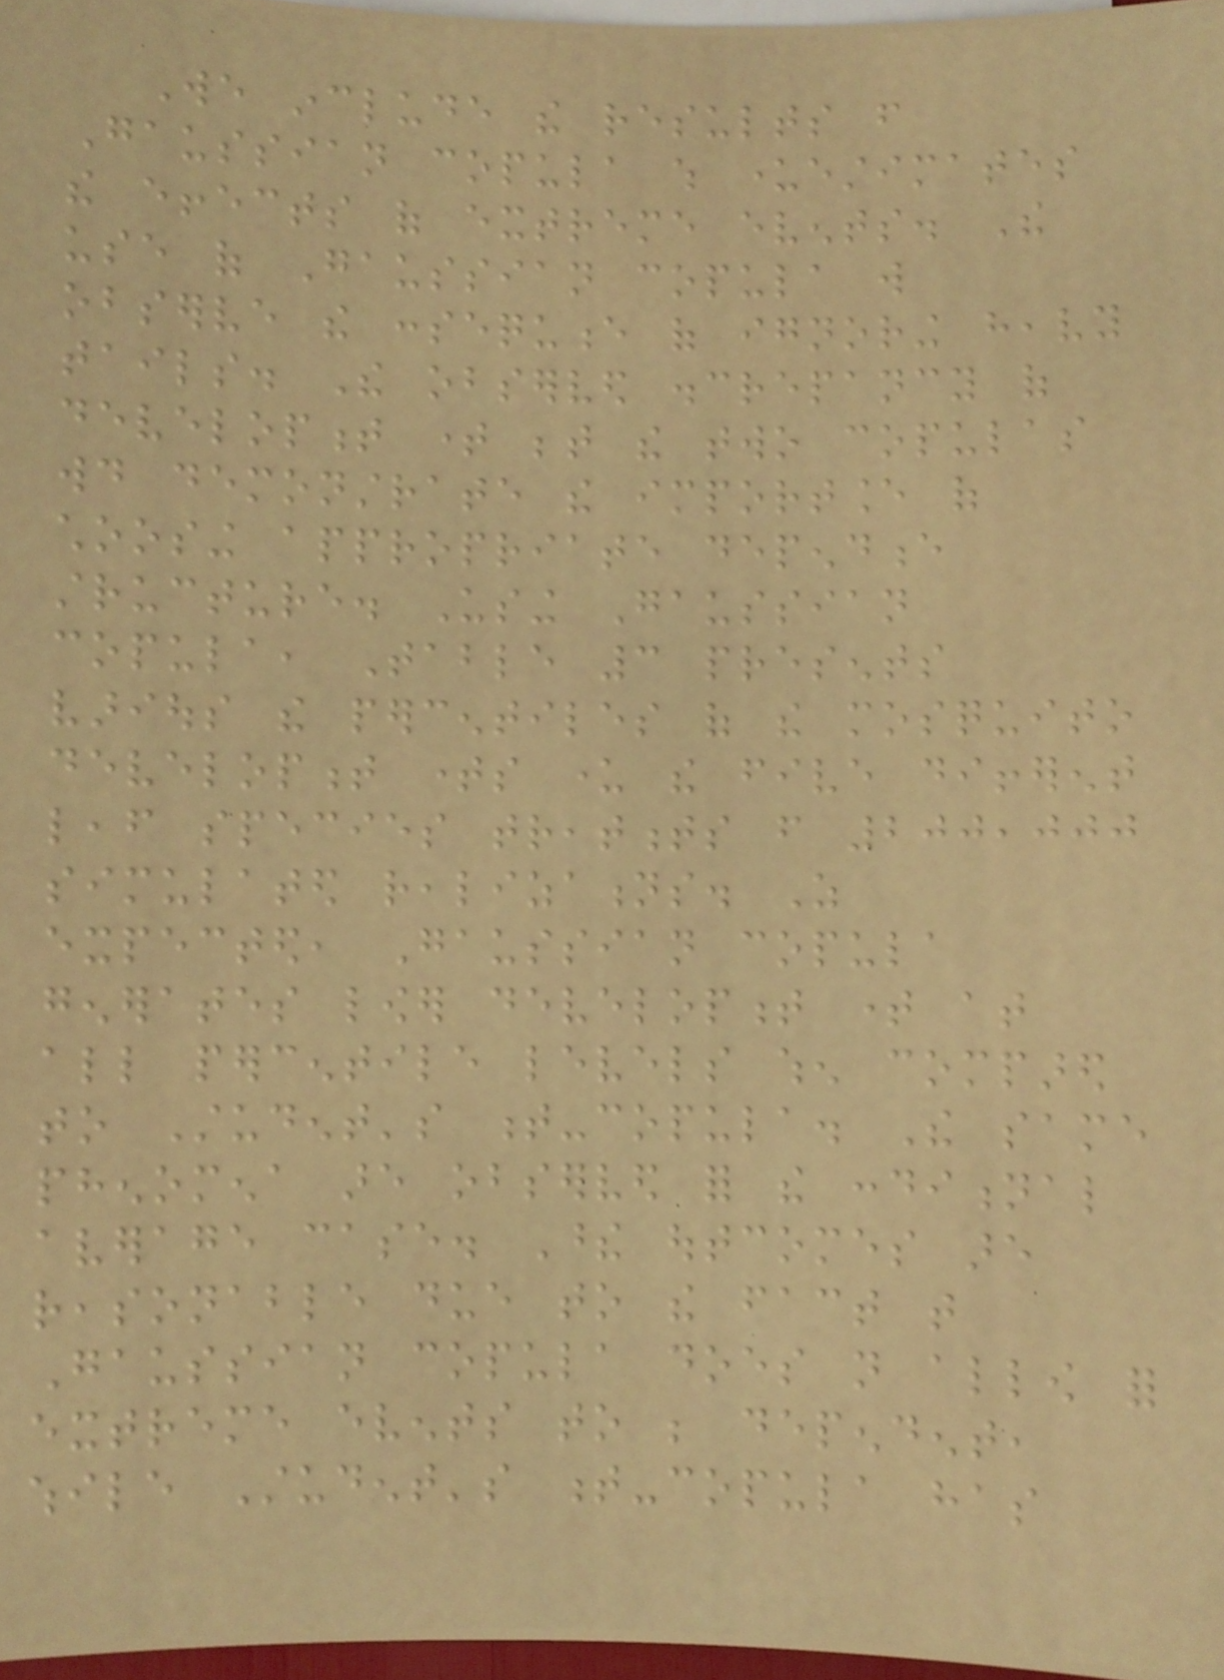We include the results from
Gaussian copula which underestimates
the effects of extreme events. The
use of Gaussian copula will
observe the consequence of ignoring heavy
tails. The observed discrepancy of
development time between the two copulas
would demonstrate the importance of
choosing appropriate dependence
structure. Using Gaussian
copula, Table 3 presents
various the percentiles of the mosquito
development times under the five different
leaf species treatments from 200,000
simulated realizations. As
expected, Gaussian copula
generates lower development time at
all percentile levels when compared
to Student's t-copula. The same
phenomena are observed for the conditional
average case. These outcomes are
reasonable due to the fact that
Gaussian copula does not allow for
extreme events to be dependent,
while Student's t-copula has
